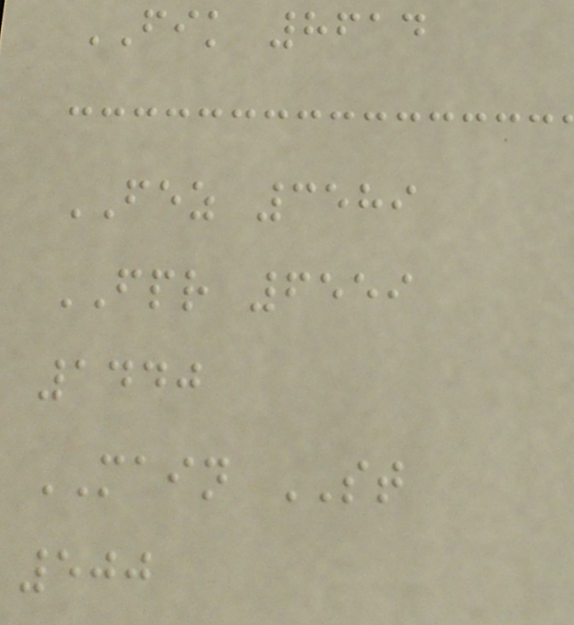FIK 8614
FEZ 3589
FPR 6559
1440
MAIN ST
500
